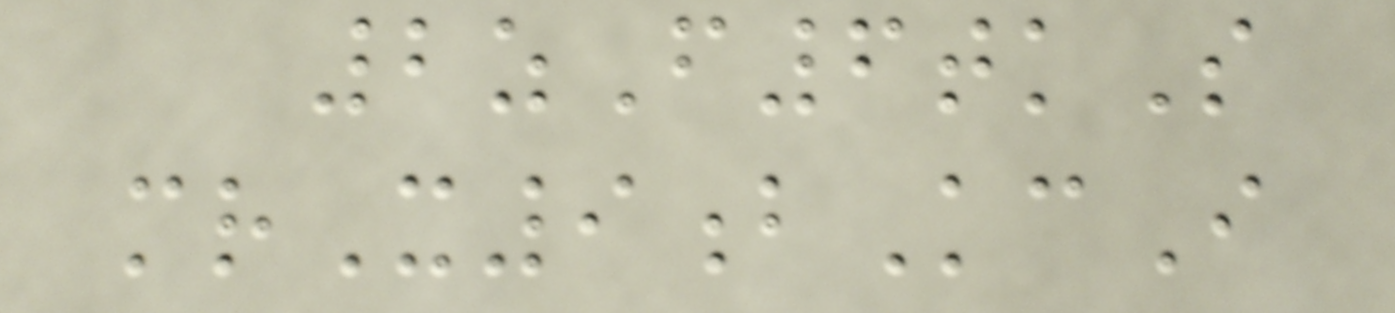2zF6tkS
mrX9bKcI
